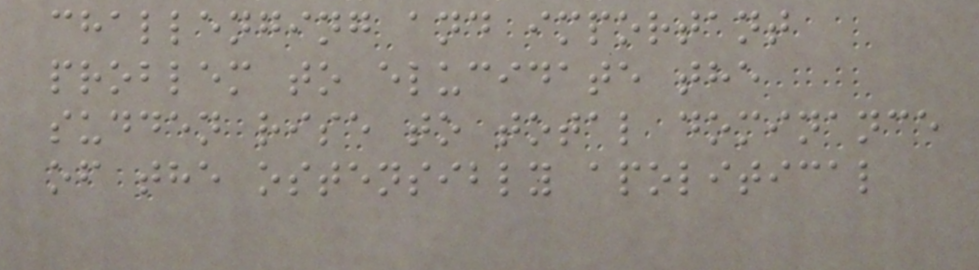challenging and important
problem to elucidate the
sudden rise to total dominance
of the ostensibly apolitical
